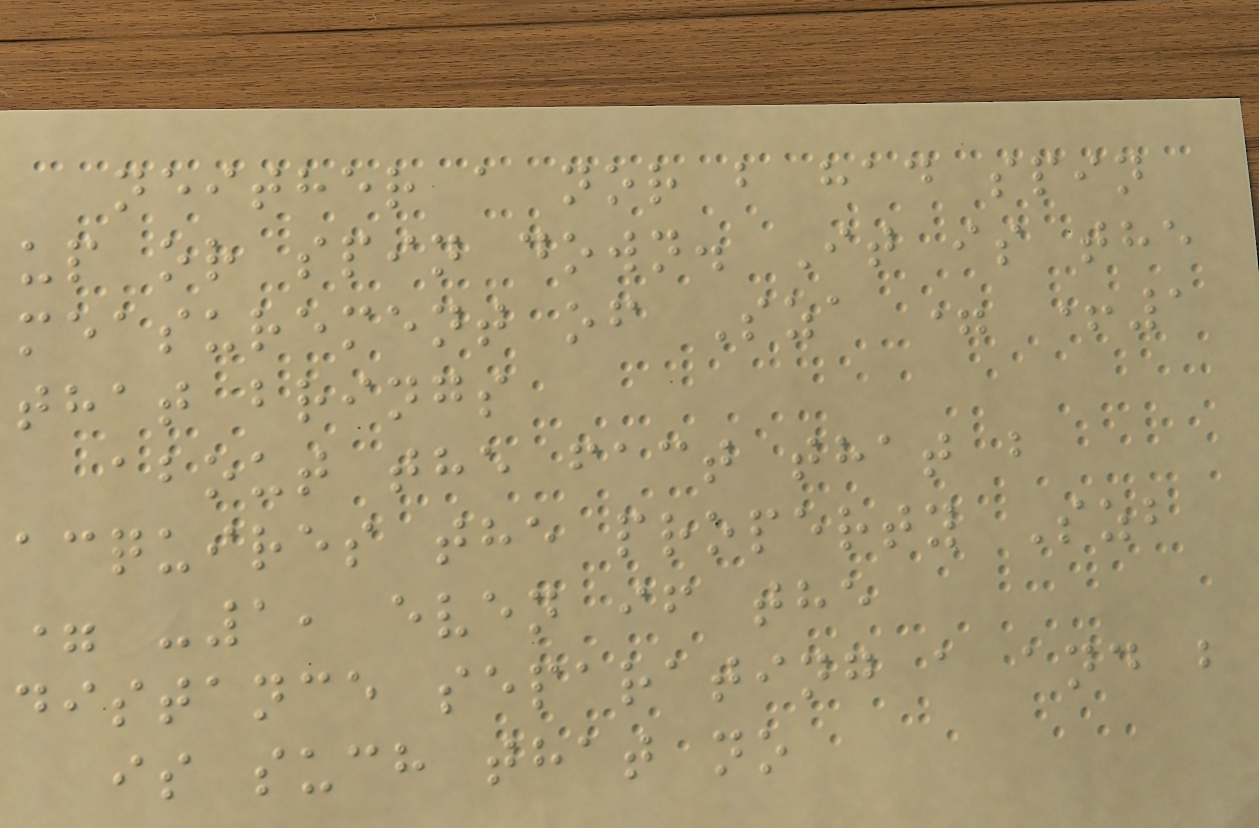neither a nor b had spin
up or spin down. It is the
measurement of Sza = +1
that brings
about the fact that b
acquires the property Szb
= -1, even if the
distance separating a and b
is such that no
